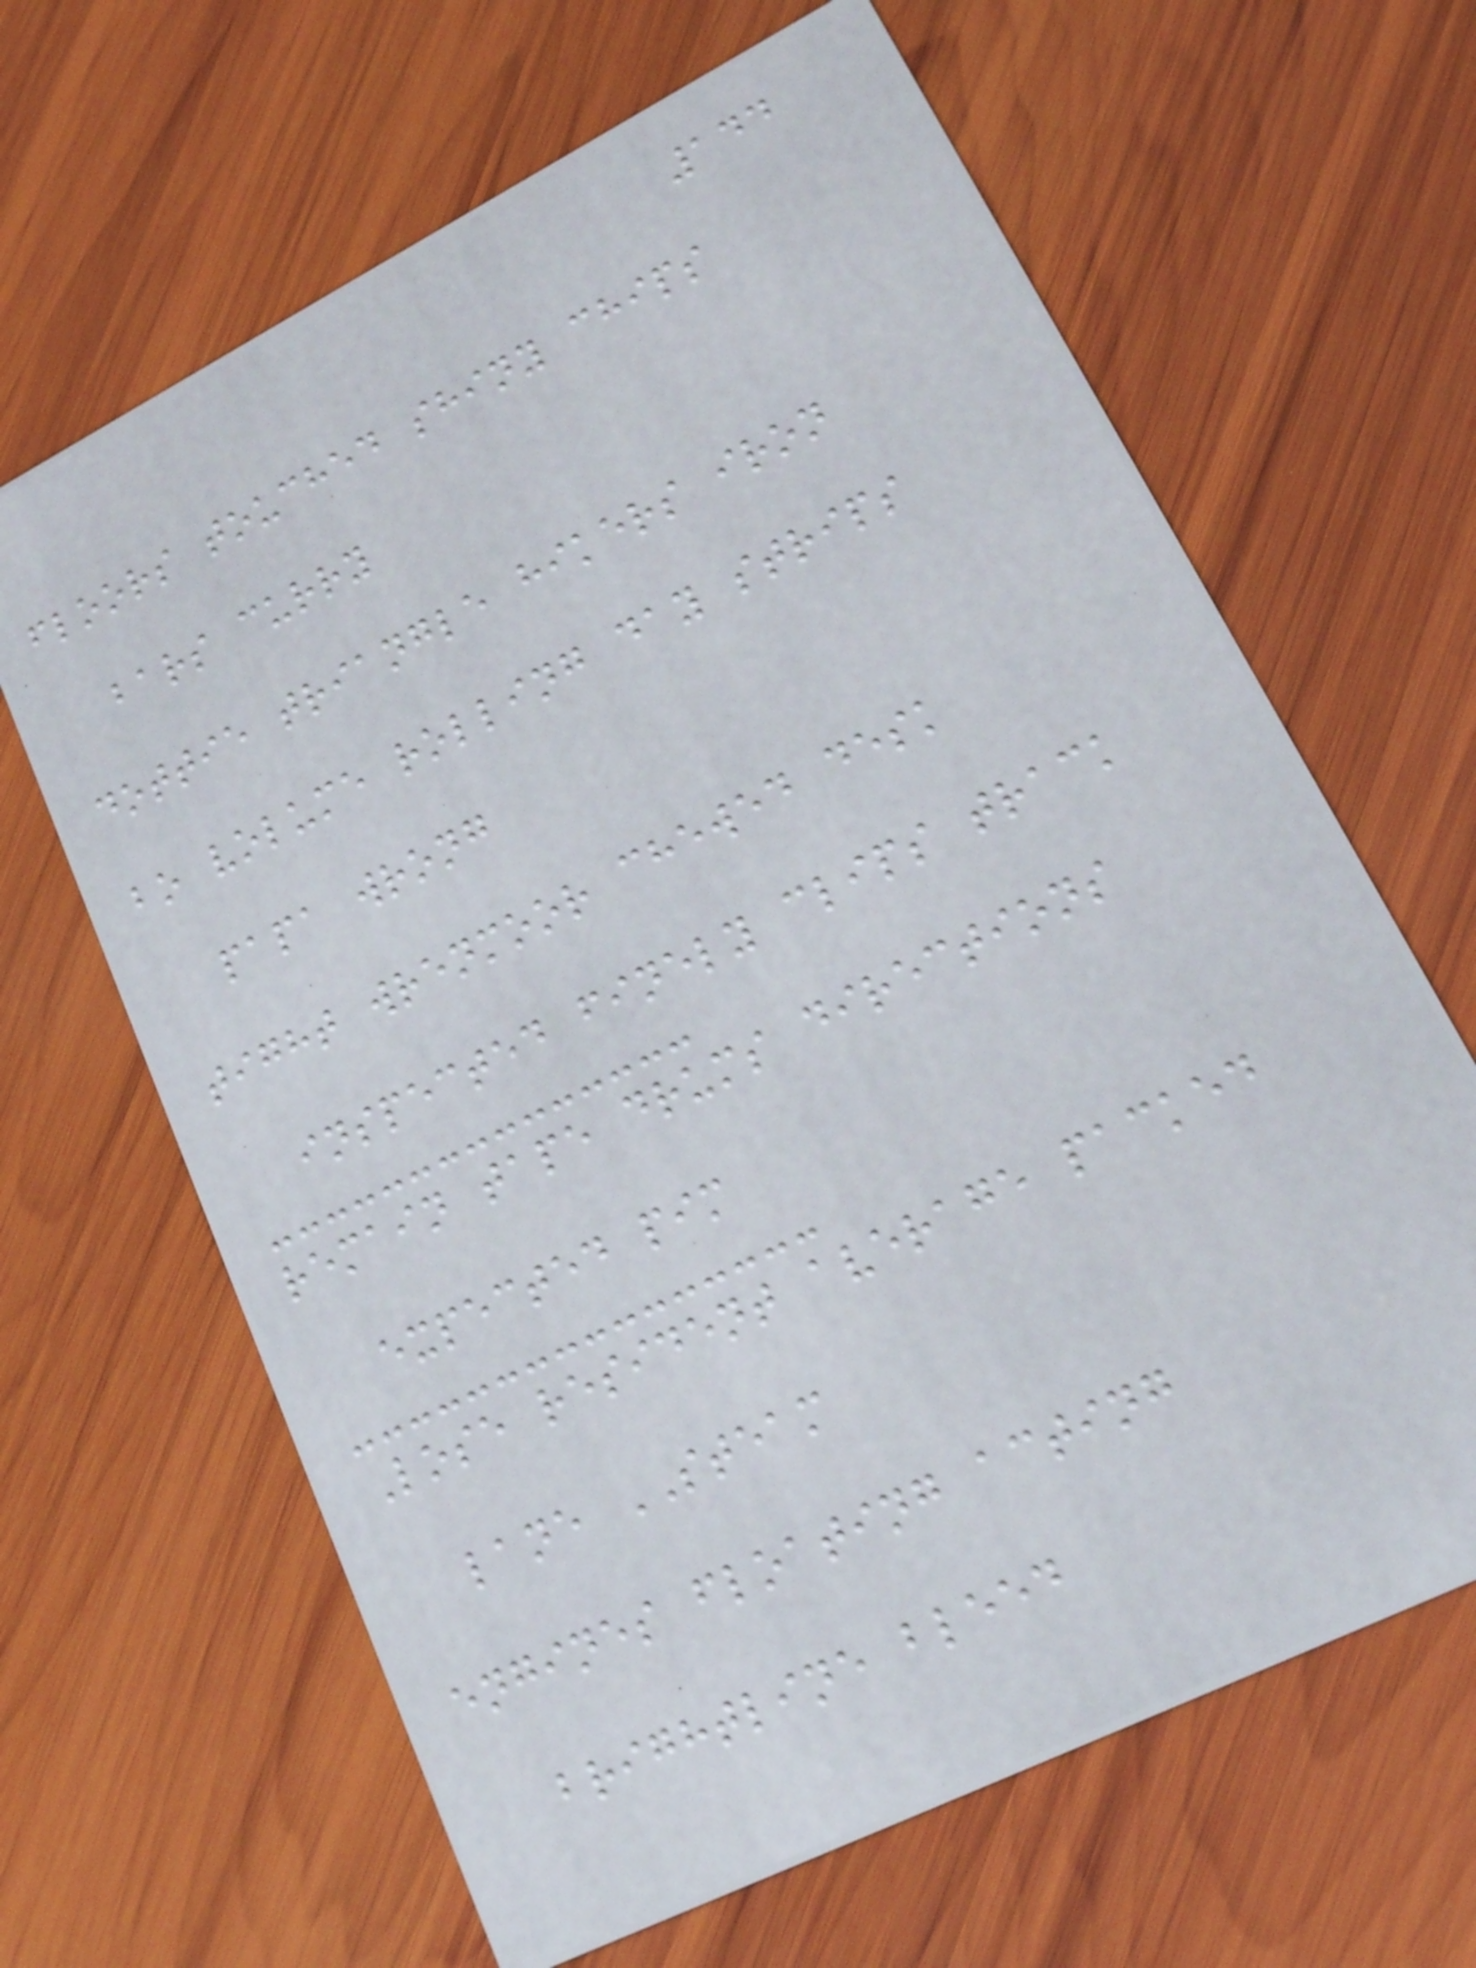144
floors touched shiny chips
bars curry
dottie triangle hikers iron
bo volume rolling day strips
papa wrong
tight wrenmoor chewed desk
inspected finely clips track
remain tape drums directions
expected pim
Lose resident average packed
lane STEAM
engines floating acting
brightline bleed
